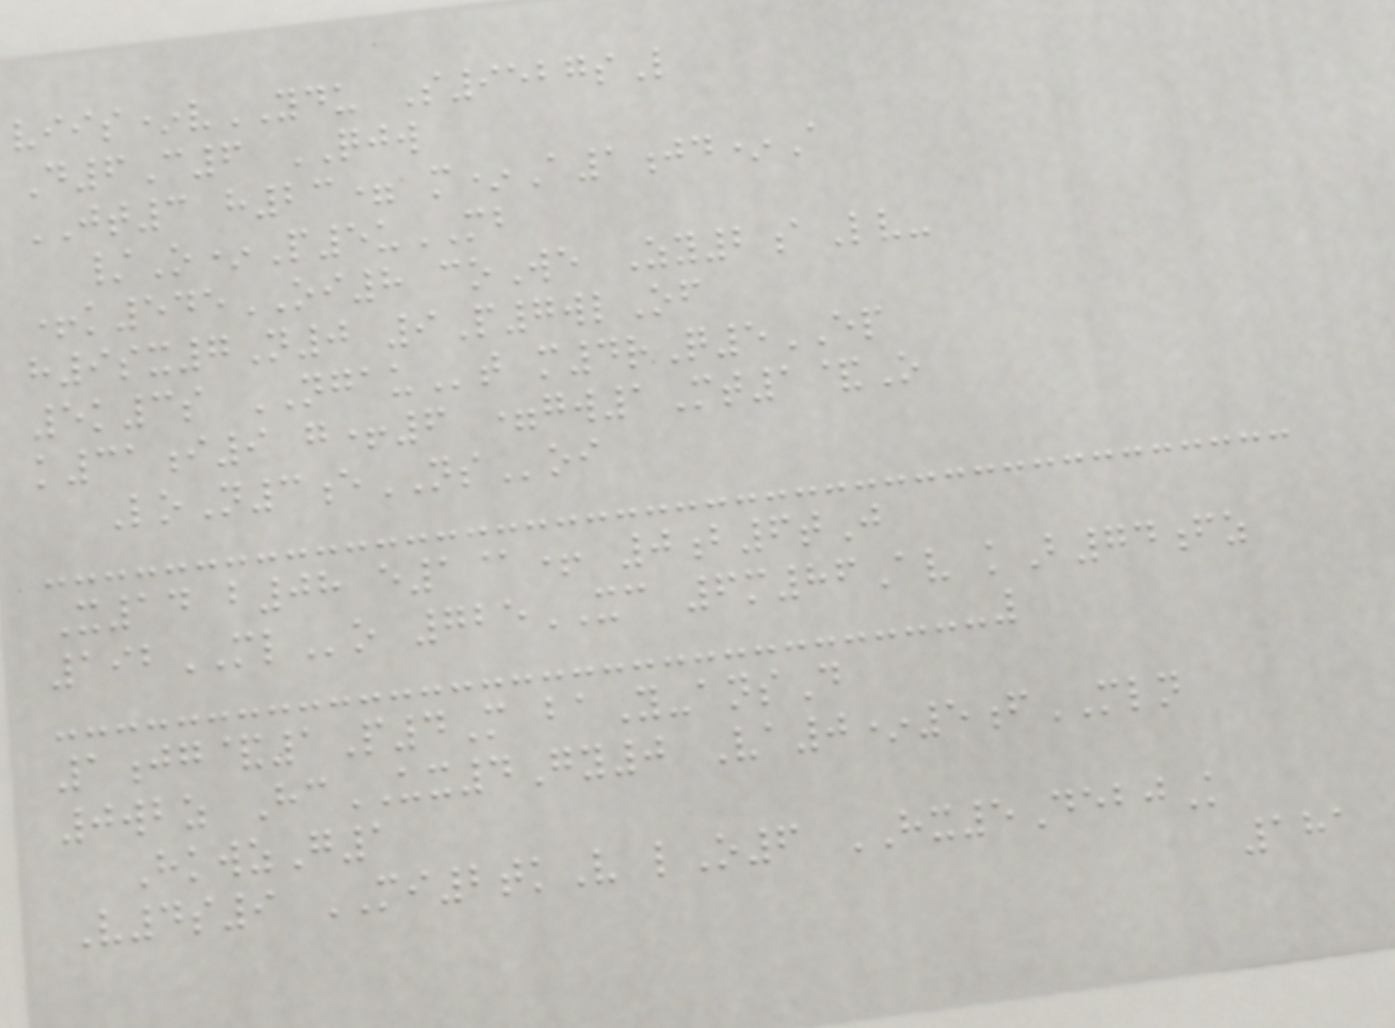viis*vYDU S9527sL
D6C6 QJW
JT3 h23= m*A1jd*A
/O*P5uMB
+k545OI8 coWe Zy2aLv-
h9sx7N0 9P7wlOf
5k3s NGAUt m4rQ5EP
k31i9 g+6 =gw1Mt1&O
LoN3eNSoi
X14 b08 e1@+ 0b6tJ
192MLo 725XC 6m86Av kB74fz
1jg&1P4M baY-ansD
0wbz HcUX4Gy0 Va0*5fMLN
HkwzG1
V4s9 MI2tkV lO6 HX5DebjK
181
